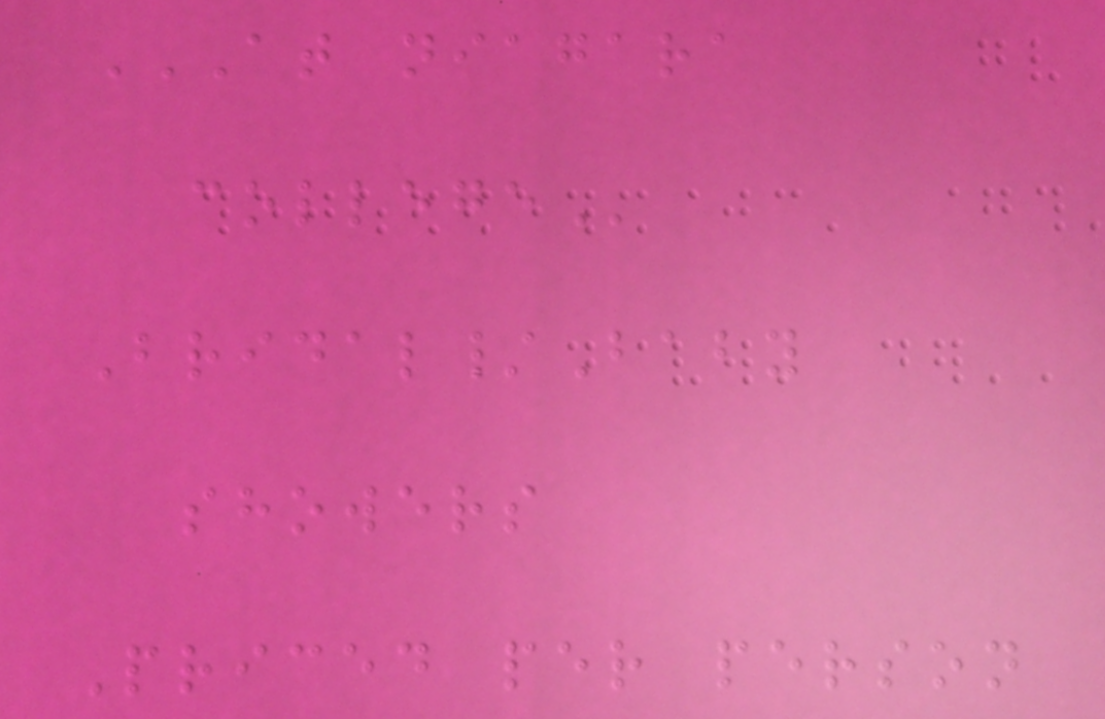AT NIAGARA
COLLEGE
Bridal/Baby
showers
Priced per person
